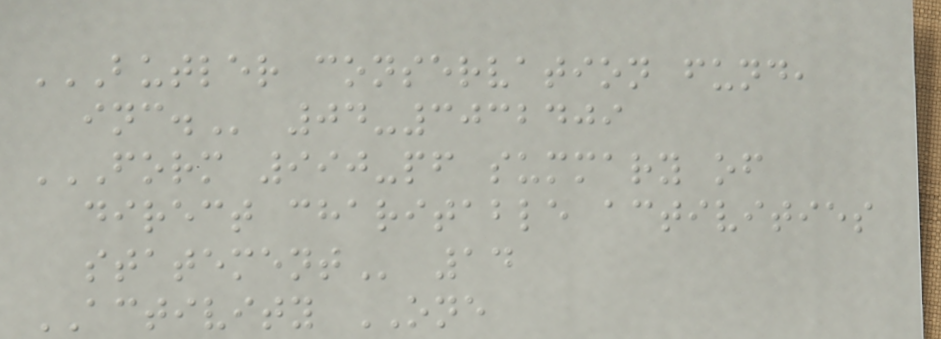BUTLER CONSERVATION FUND,
INC. 04-3032409
FORM 990-PF SUMMARY OF
DIRECT CHARITABLE ACTIVITIES
STATEMENT 14
ACTIVITY ONE
